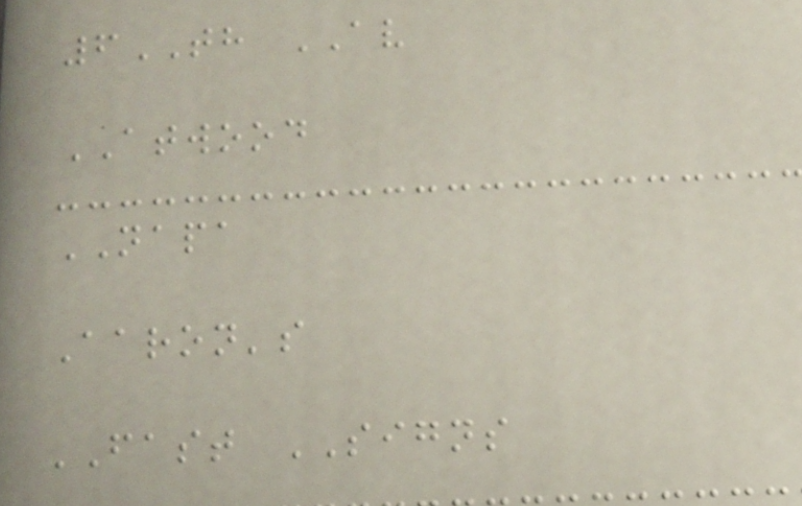6TH AV
ATWOOD
NAPA
Aaron's
FAST SIGNS
